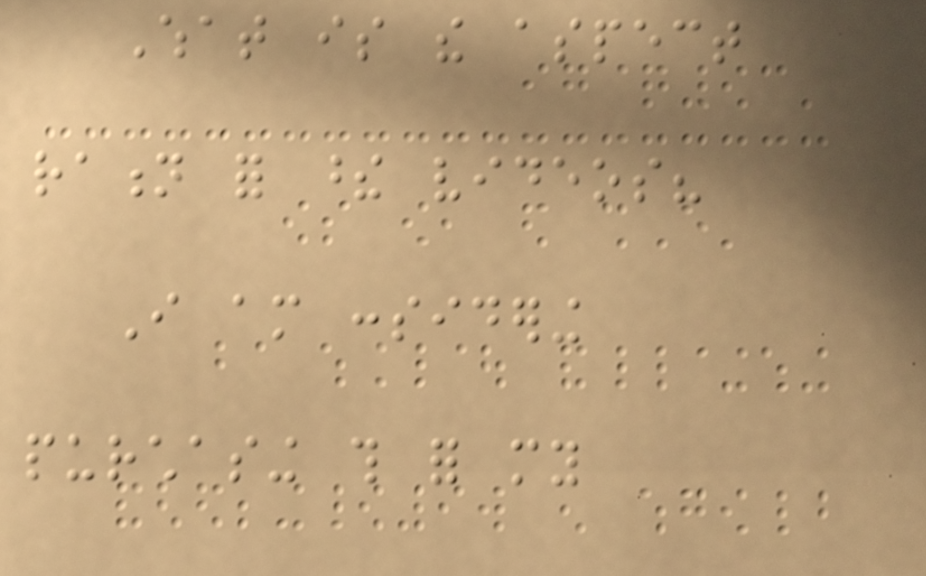What is the aspect
ration for these videos?
I am considering
purchasing this for my
